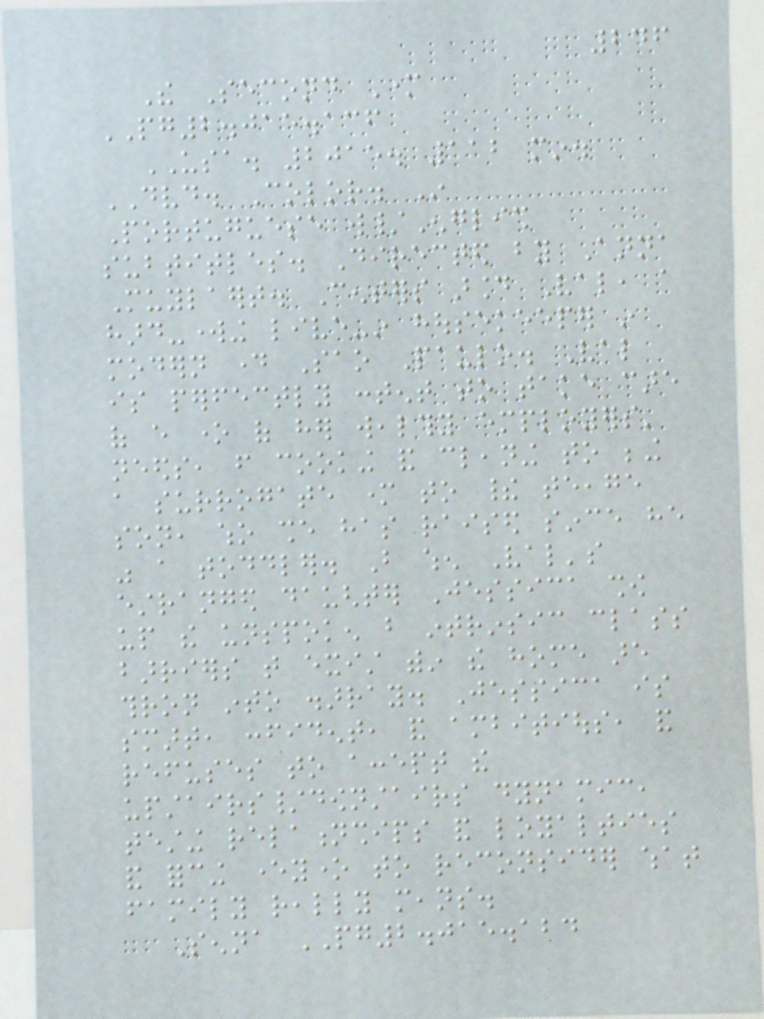246
The Second Mother
PG2.015.136
USA. 2015. 112 min.
DVD. Color. In
Portuguese w/English
subtitles. Directed by Anna
Muylaert. Centers around Val, a
hard-working live-in housekeeper in
modern day Sao Paulo. Val
is perfectly content to take care
of every one of her wealthy employers'
needs, from cooking and cleaning to being
a surrogate mother to their teeage
son, who she has raised since he
was a toddler. But when Val's
estranged daughter Jessica show
up the unspoken but intrinsic class
barriers that exist within the home are
thron into disarray. Jessica is
smart, confident, and ambitious, and
refuses to accept the
upstairs/downstairs dynamic,
testing relationships and loyalties
and forcing everyone to reconsider what
family really means.
Senna PG2.015.124
